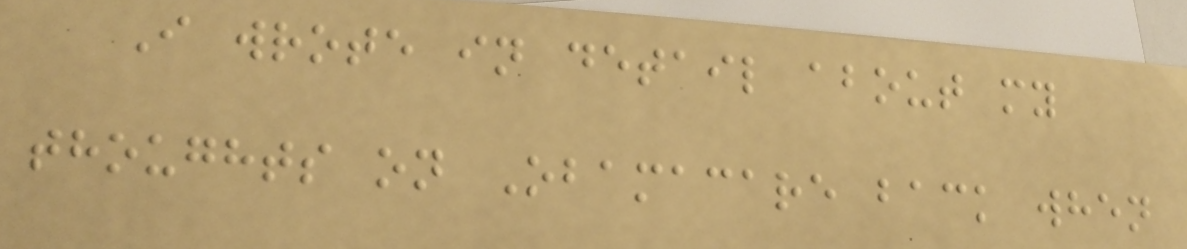I wrote in detail about my
thoughts on Obamacare back when
